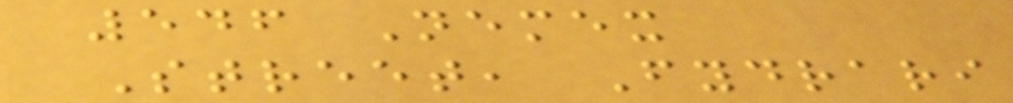546 Nemex
Street, Fydrari
